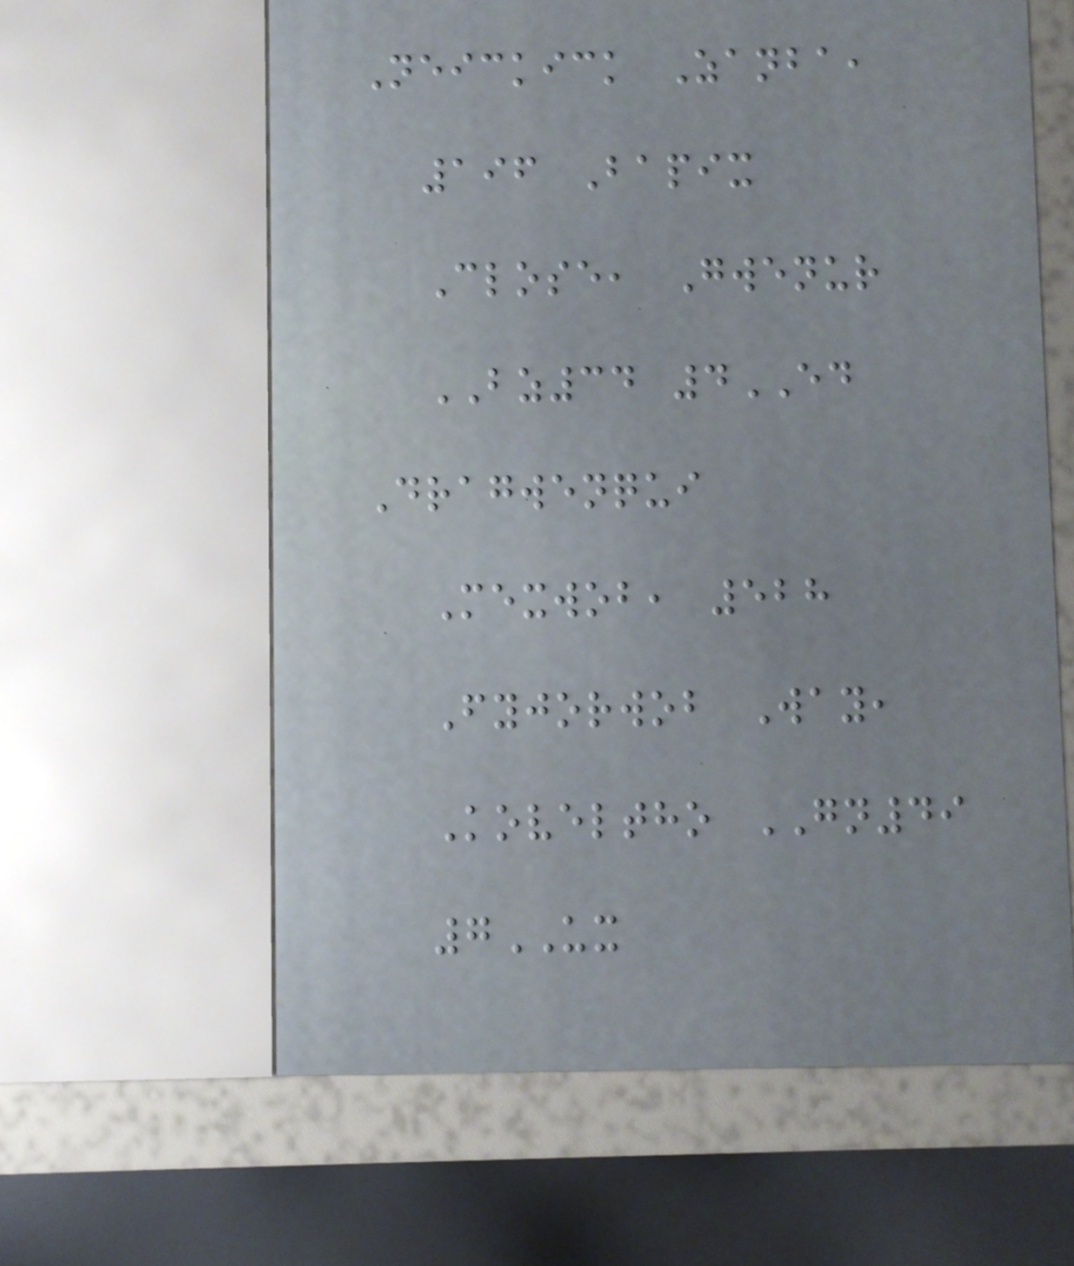Neickick Zanba,
196 Bapix
Close, Gwenur
BZ34 4ED
Dragwenqui
Mexwob, 528
Fyjorwob Way,
Koveltho GN49
7UX
